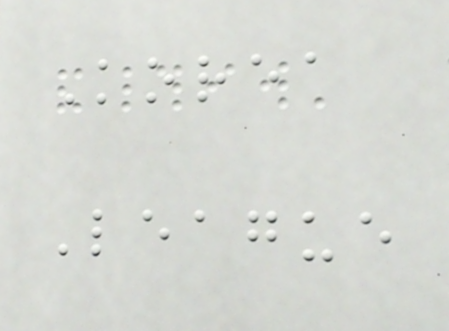Korea
League
